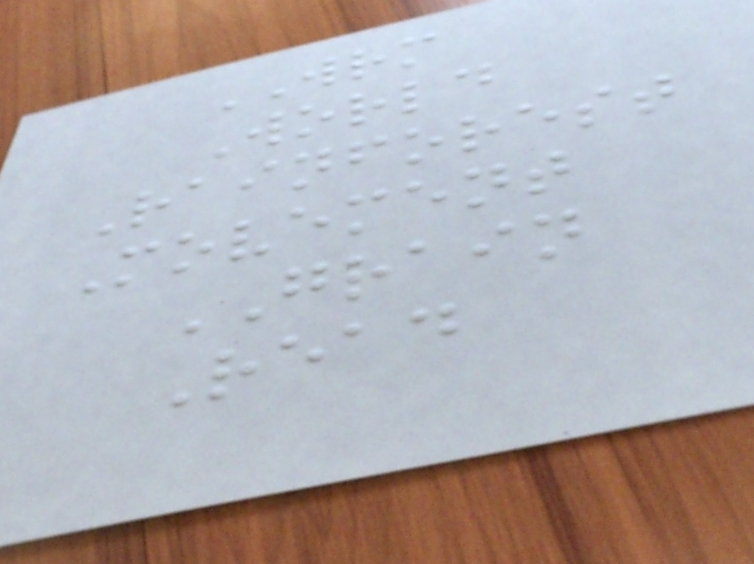WRM
World
Rainforest
Movement
GRAIN
Read
